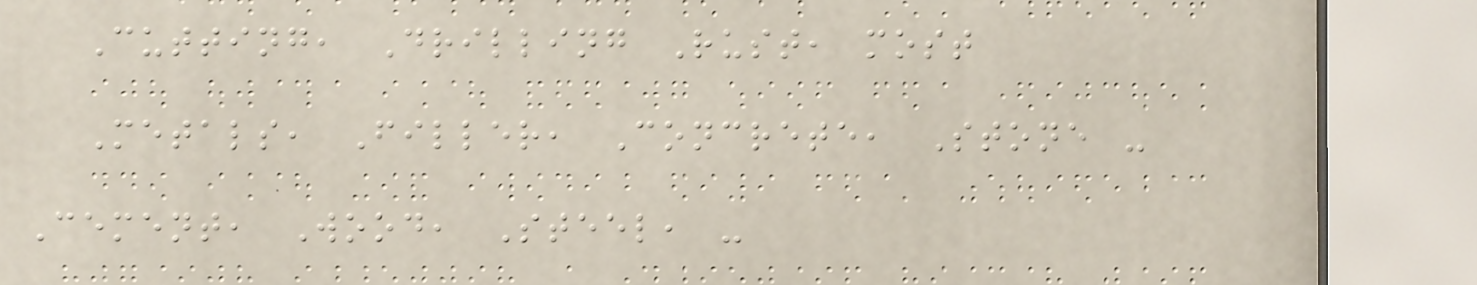Cutting, Drilling Rust, most
Metals, Filler, Concrete, Stone -
Cement, Wood, Steel, -
